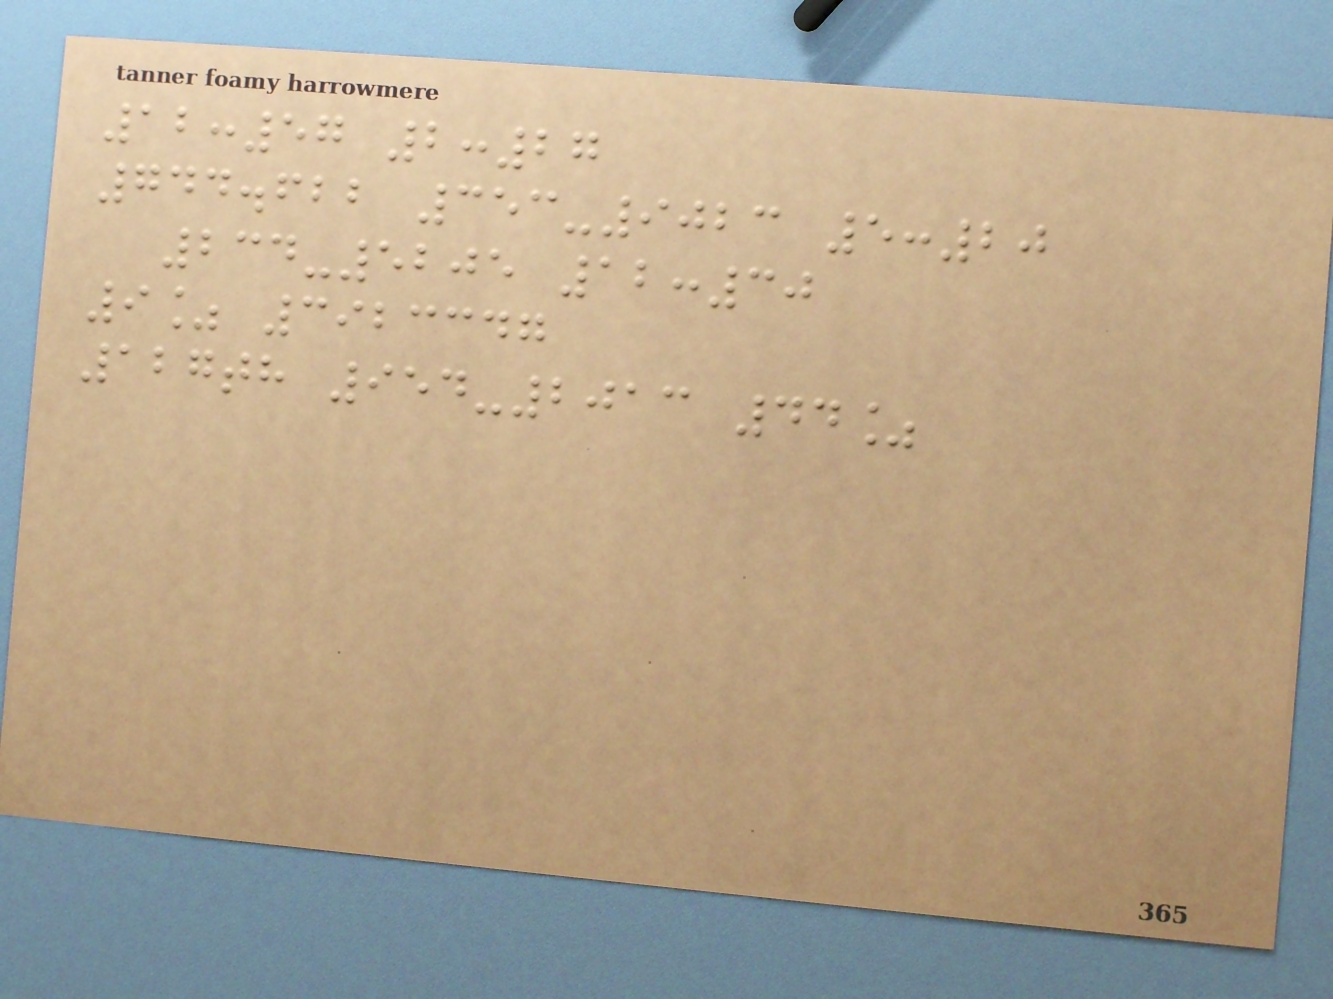12:57 2:27
744.622 353-9023 5:20
234-5205 12:30
9% 3923347
127th 954-2013 44%
